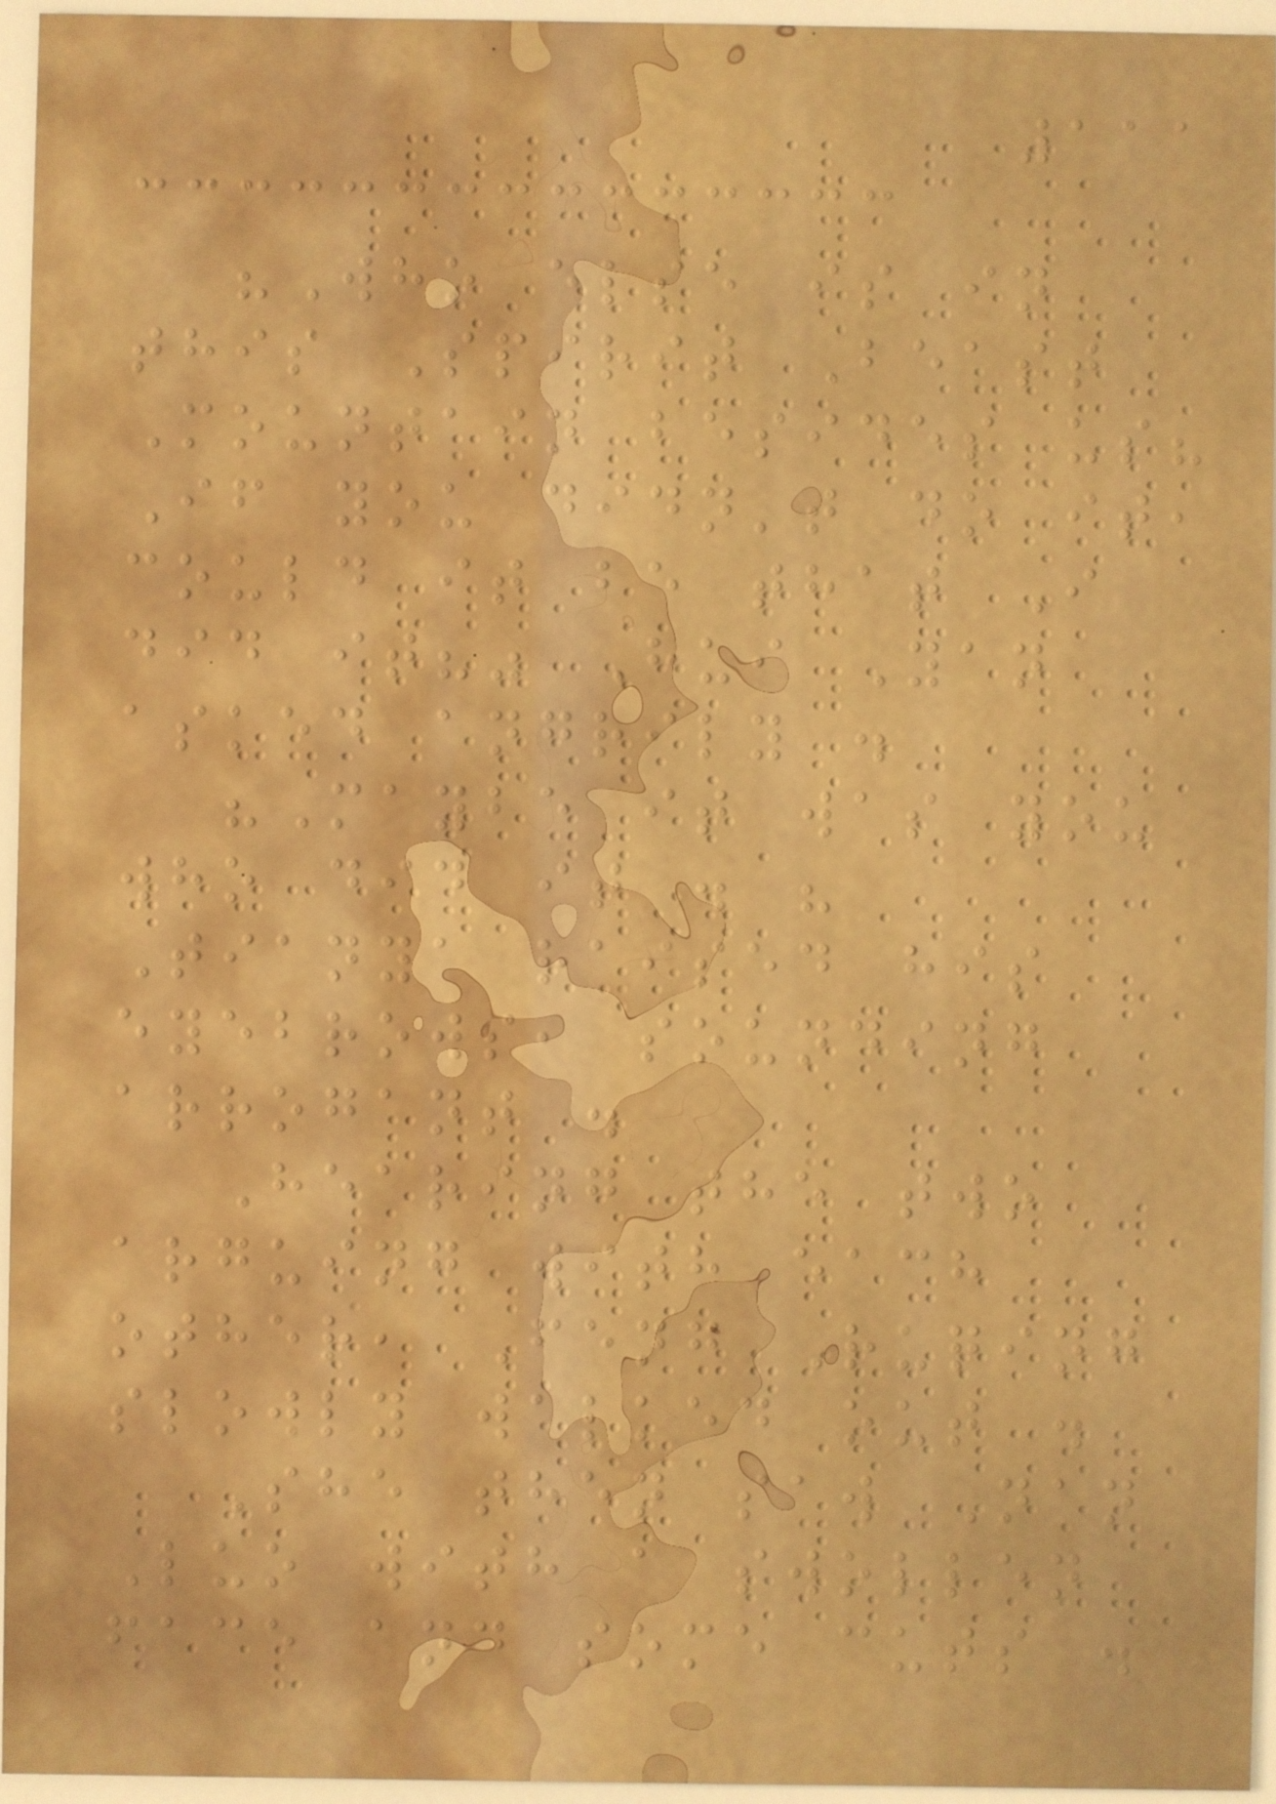111
"Who else is in
this Spirit Beast
Mountain besides us?
If you didn't do it,
could it be that I
did it?" Hui Yan
asked angrily .
"Maybe it was you
who did it . "
Tianya raised his
eyebrows, sounding
arrogant .
Hearing the two
arguing with each
other, Feng Ruqing
slowly walked out .
She then saw Nan
Luo with a swollen
face and some cuts .
